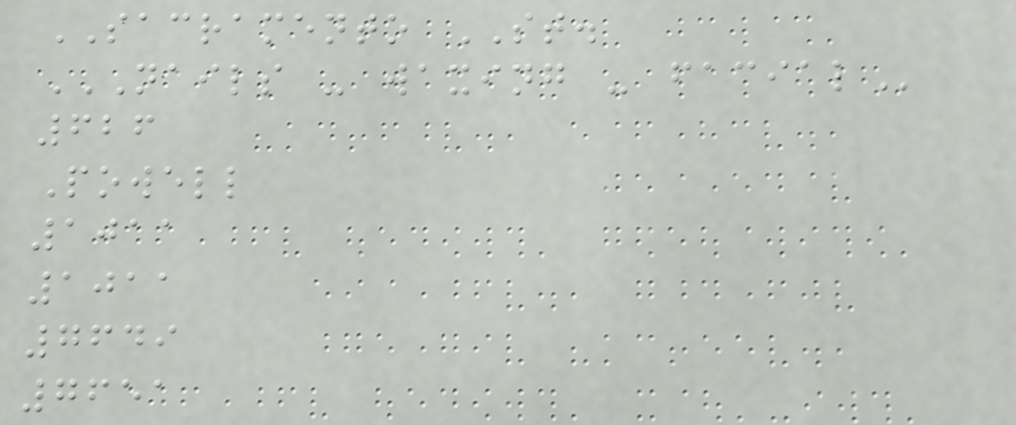SACRAMENTO ST.
NAILS - WAXING - FACIAL
626
Powell
1011
1011
7649
7651
